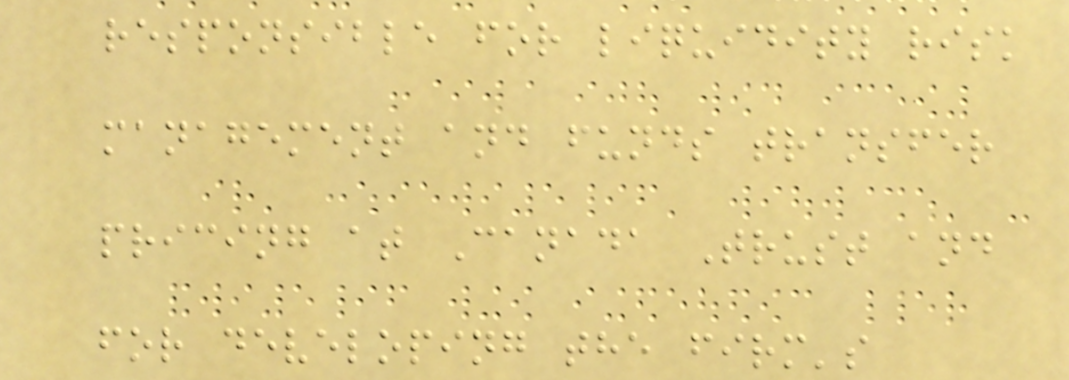responsible for liquidity risk
management and funds transfer
pricing at Canada Trust and
for developing the firm's
